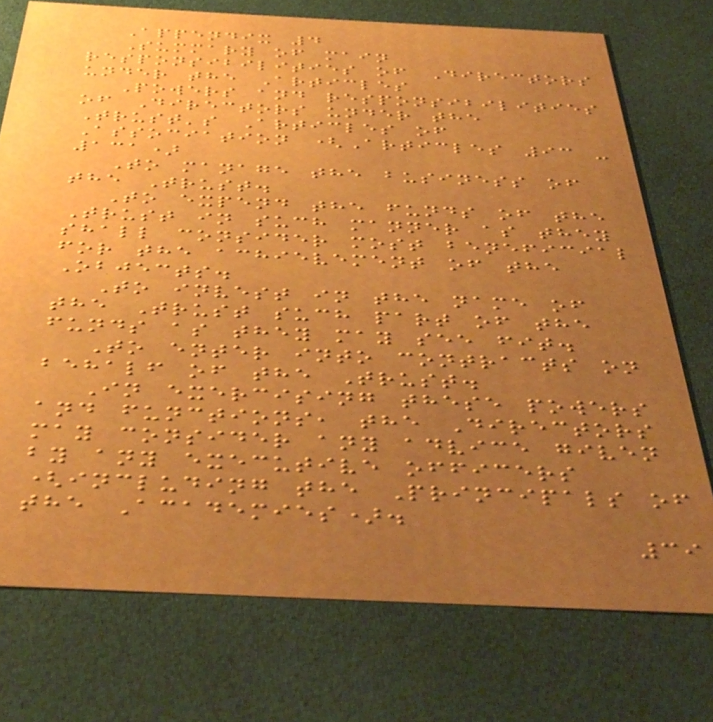Appendix 4
Summary of main
responsibilities of Directors
under the Articles
Powers and responsibilities
of Directors under the
Trust's Articles of
Association (Articles 93 -
131)
To manage the business of
the Trust.
To expend the funds of the
Trust in such manner as they
shall consider most beneficial
for the achievement of the
Objects.
To invest in the name of
the Trust such part of the
funds as they may see fit.
To enter into contracts on
behalf of the Trust.
In exercising these powers
and functions, the Directors
may consider any advice given
by any executive officers
(including the Principals of
the Academies).
39
